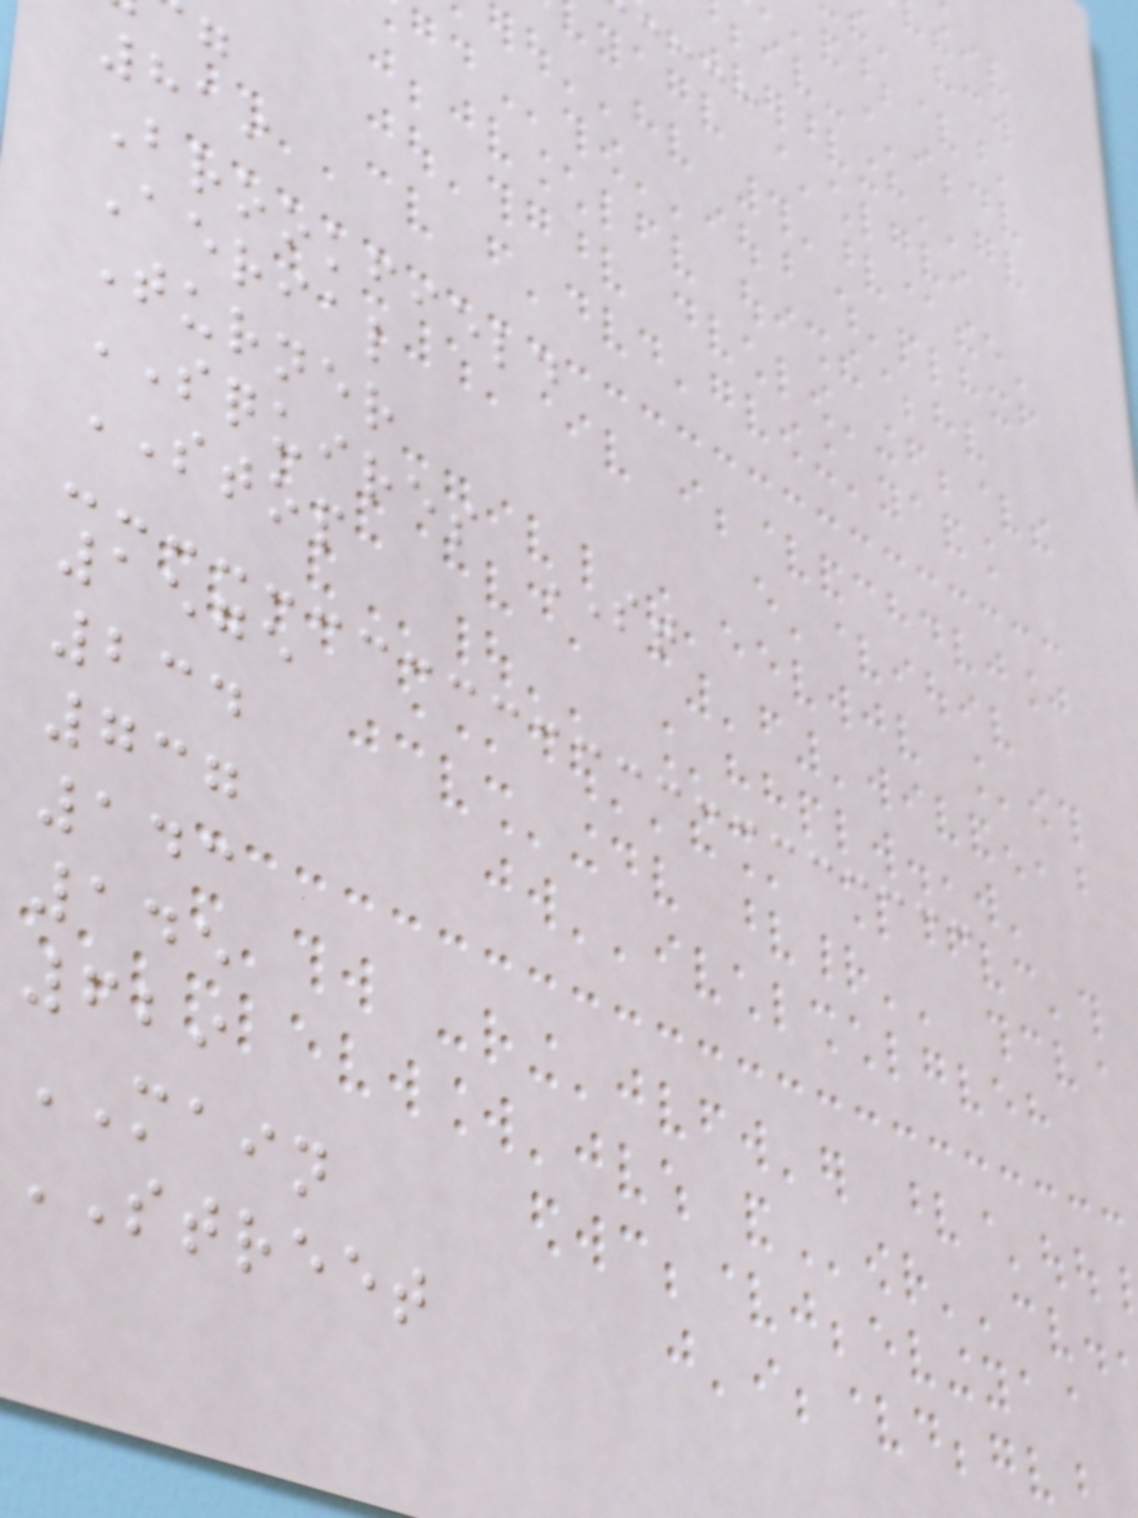819
Brookfield
Aerial
Turner
SQUIRES ST
STOP
1575
234
737
143
145
629
MAIN
STREET
